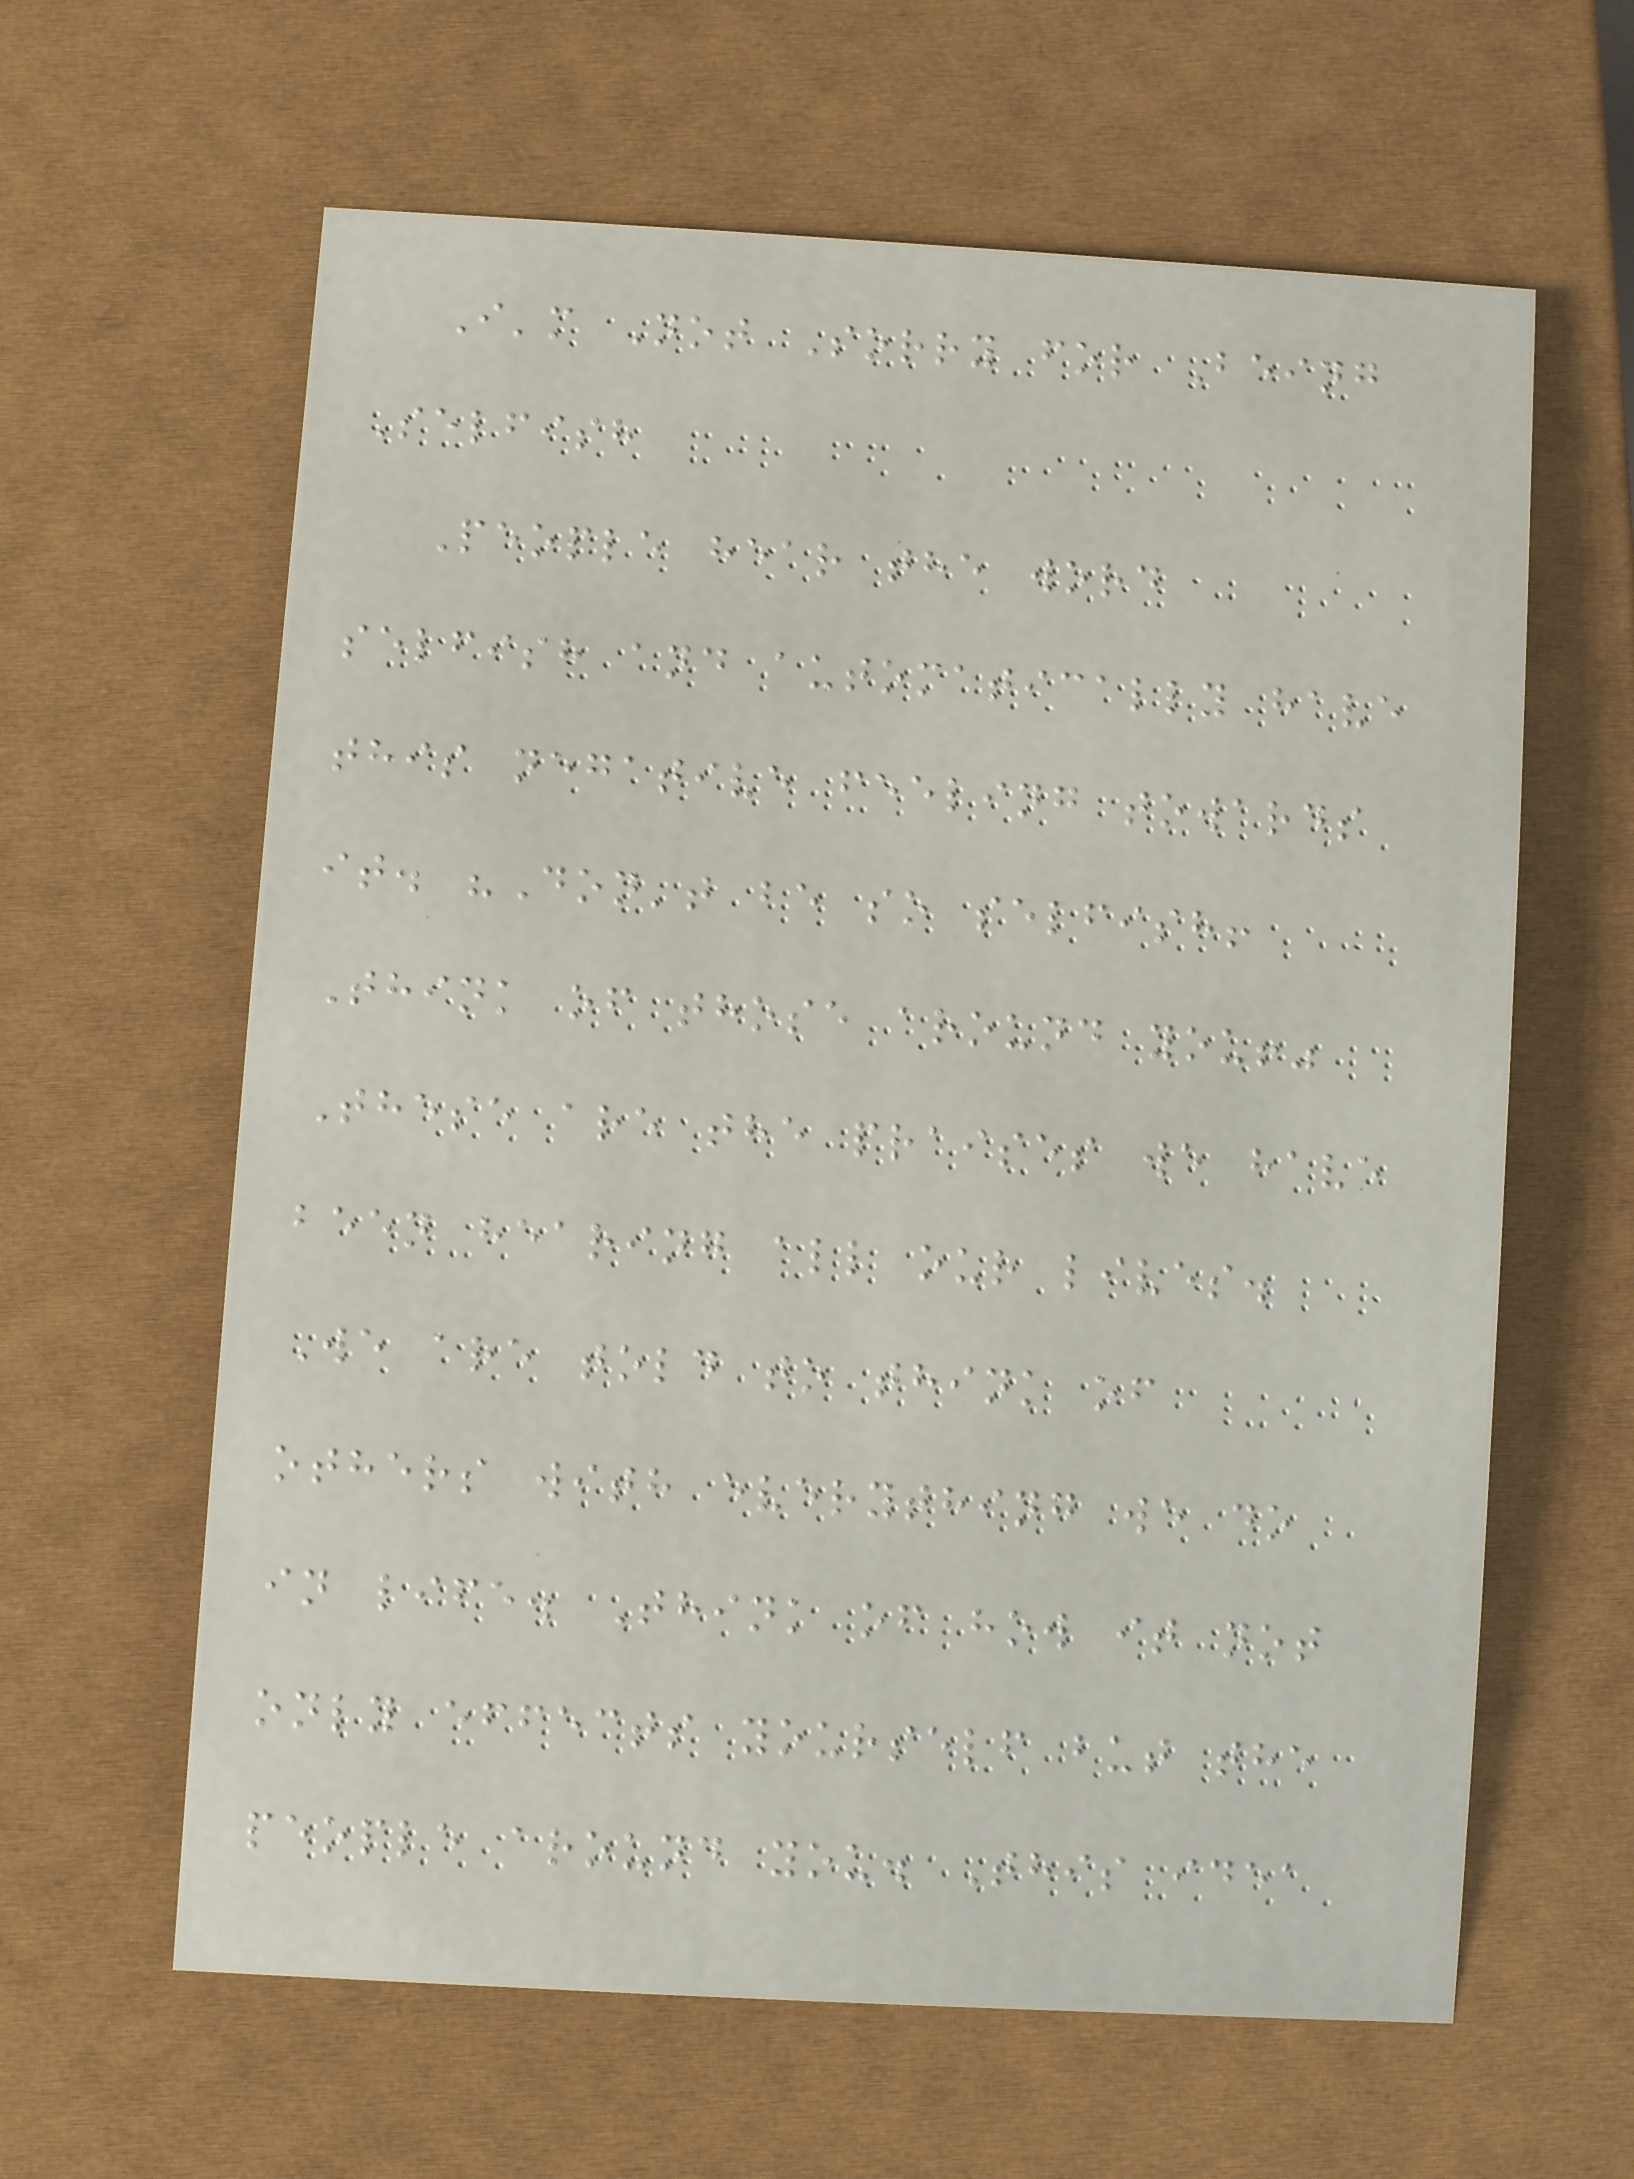I'm Not Sorry for Being
Selfish
People hear the word
selfish and automatically have
this negative feeling towards
it. "Don't be so selfish!
Think of those around you!"
These are the praises we have
been hearing all our lives.
We are told to think of
others with everything we do
in life. Think of how it not
only effects yourself but the
people around you. This idea
